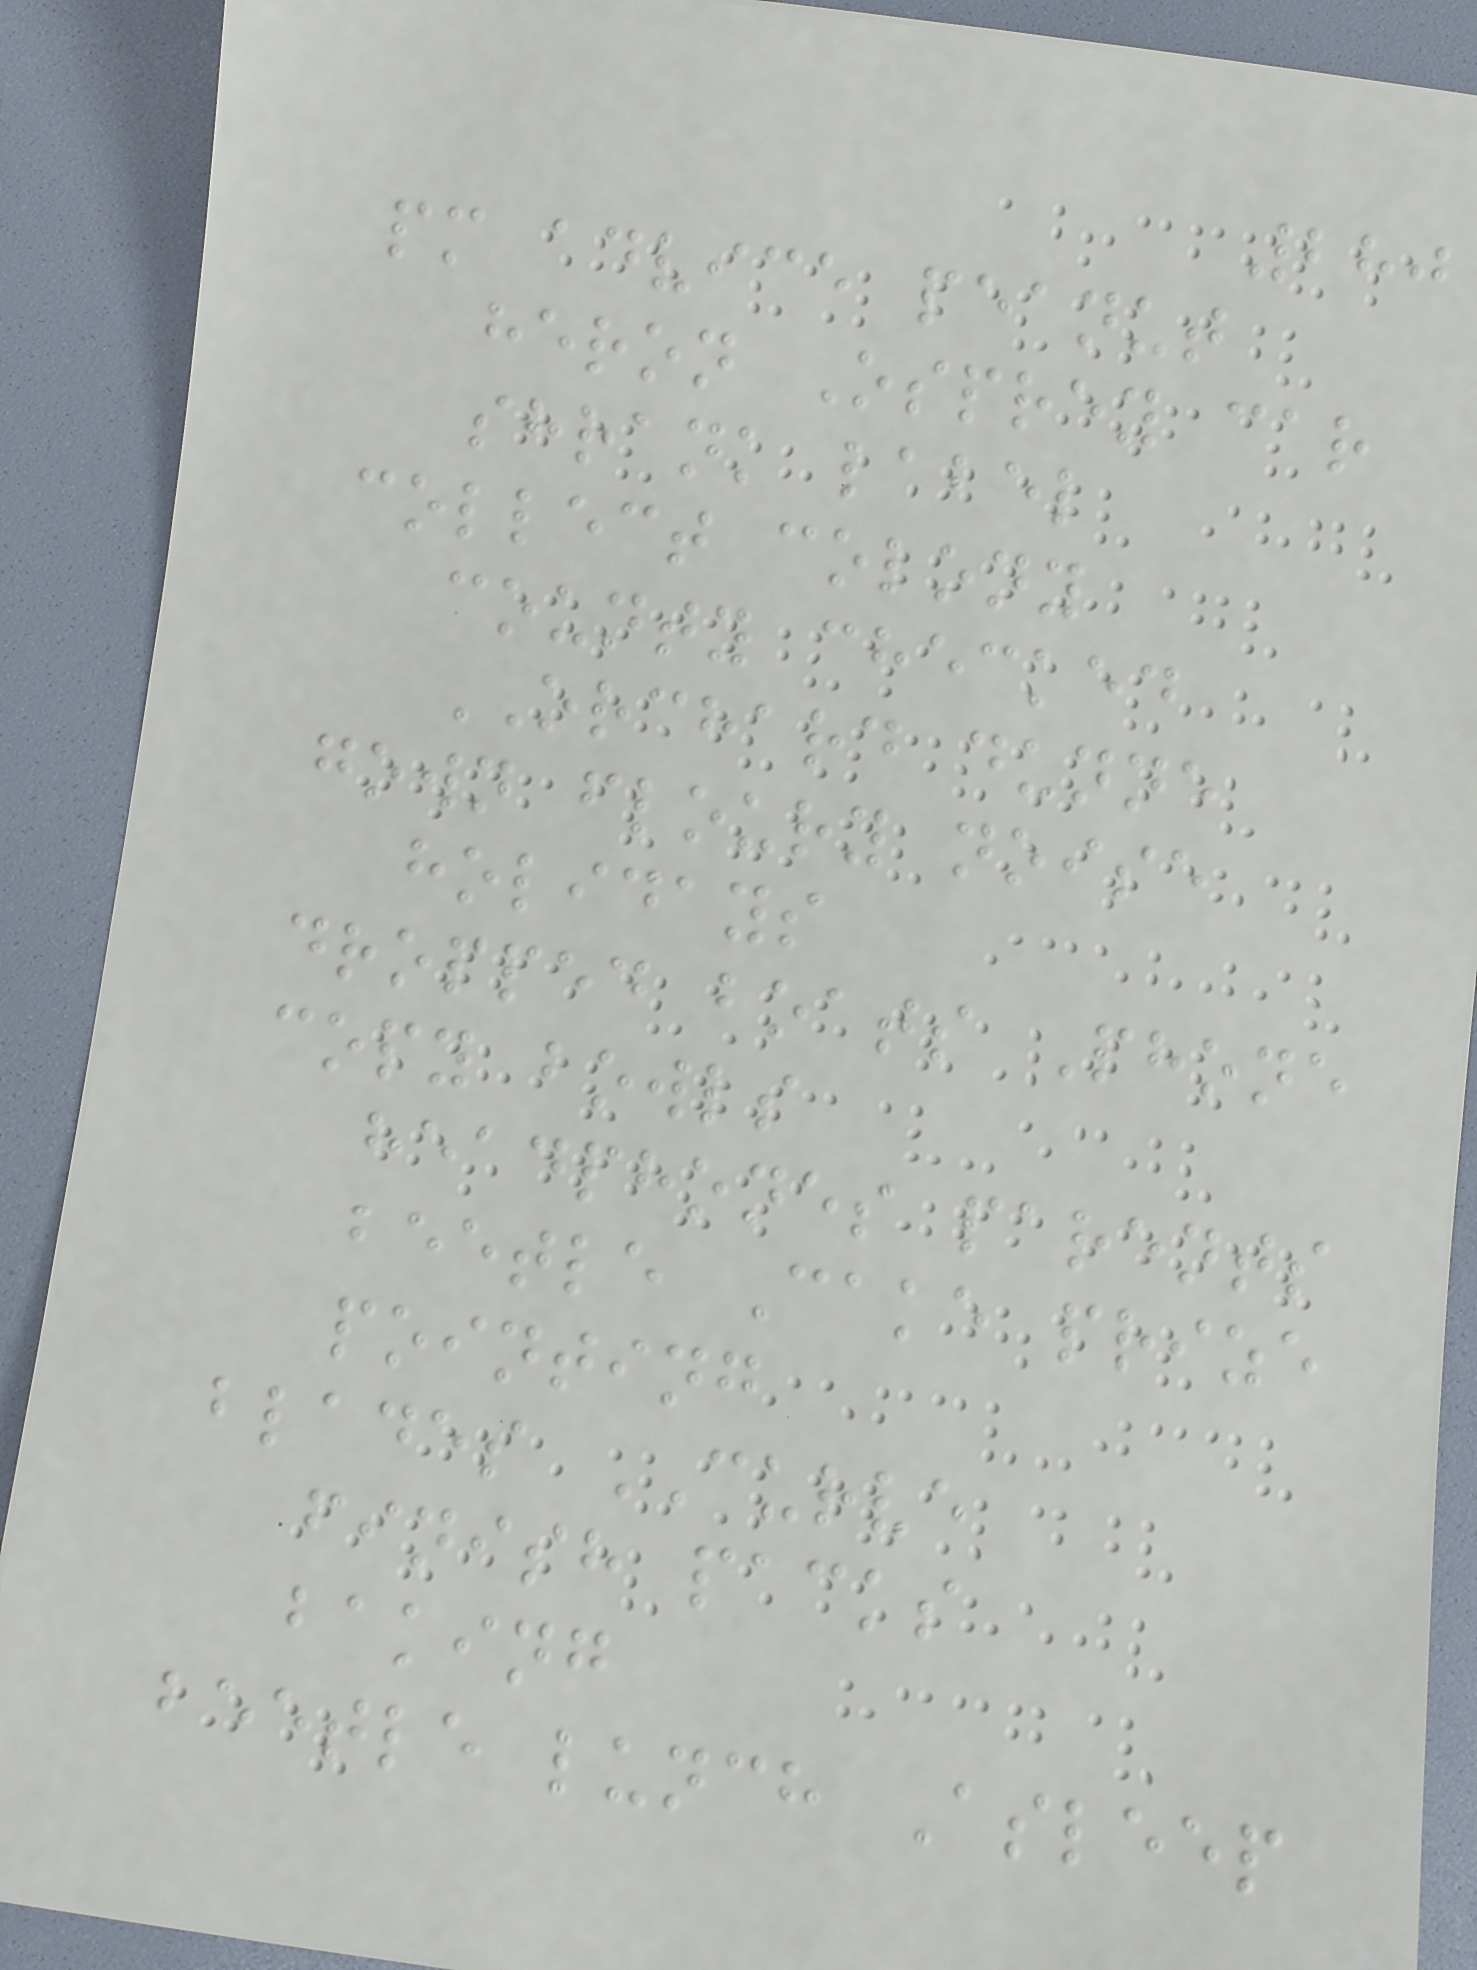280
pm advice peanut
heron Osprey car
shrank label
collect colony
county checked
ORCHARD dunne
gown floury noise
holidays
dropped boats Phone
copy bowls
headphones parents
beetle Cake prize
pointing
blades CURVE
finish packs
baking
beetle lunch Asleep
